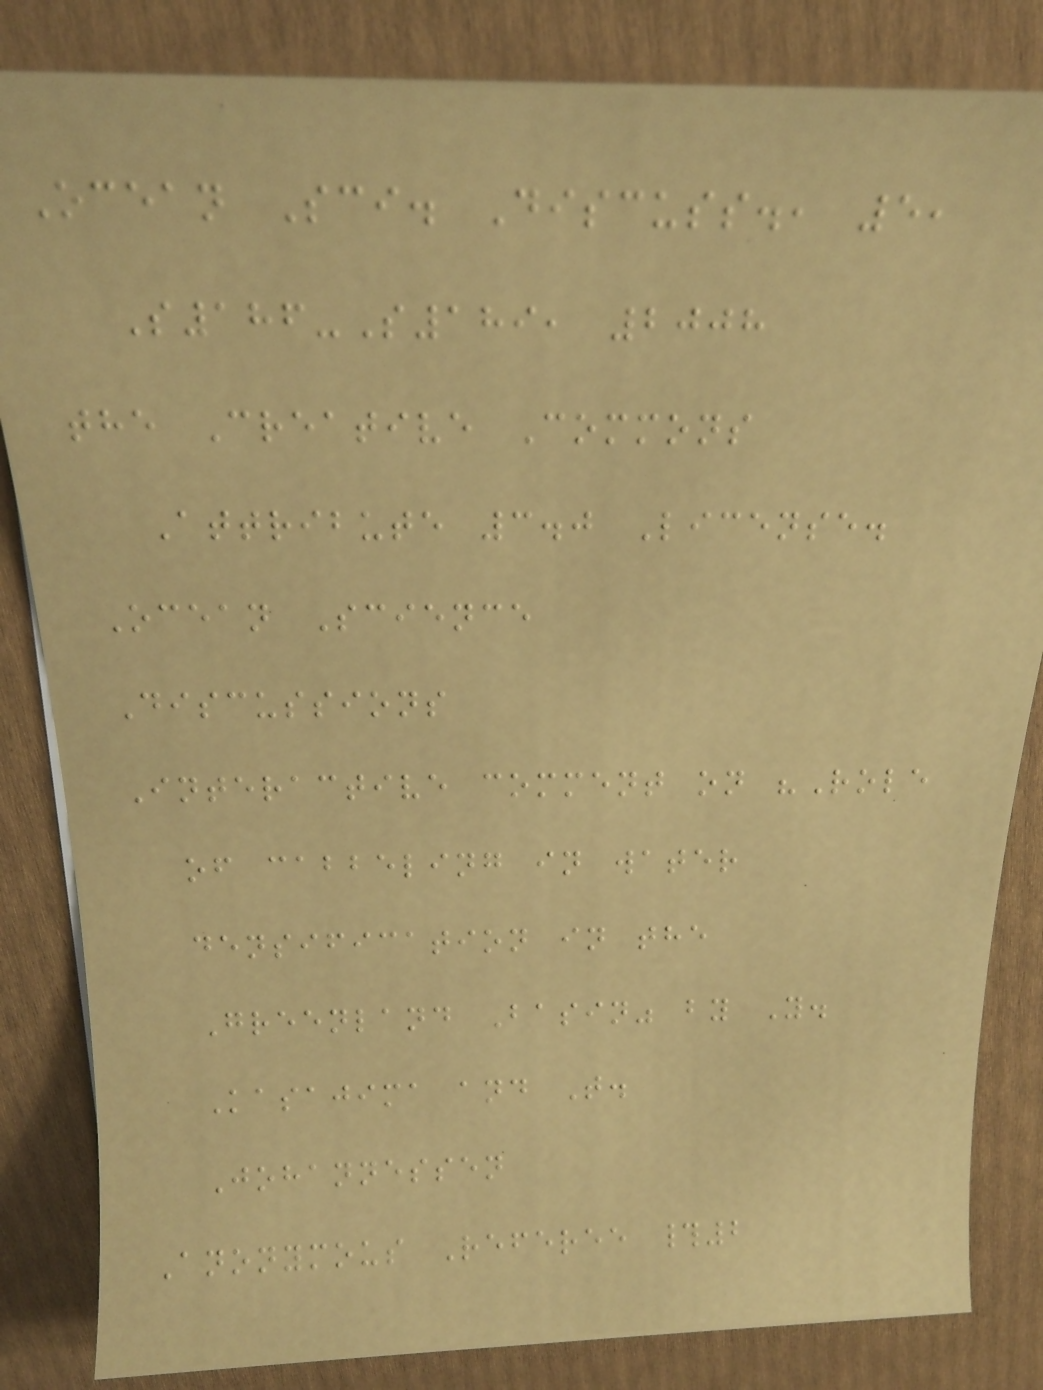Ocean Sci. Discuss., 5,
S186-S189, 2008
the Creative Commons
Attribute 3.0 License.
Ocean Science
Discussions
Interactive comment on "Role
of cabbeling in water
densification in the
Greenland Basin" by Y.
Kasajima and T.
Johannessen
Anonymous Referee #2
